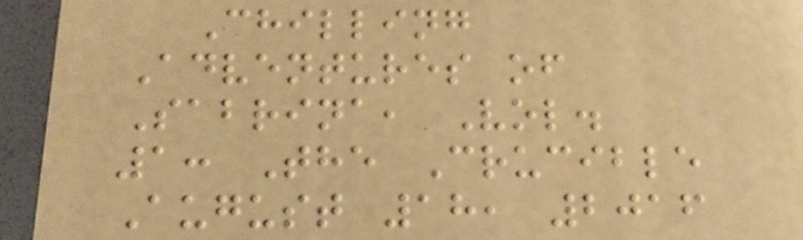Chilling
Adventures of
Sabrina, Vol.
1: The Crucible
August 18, 2016
